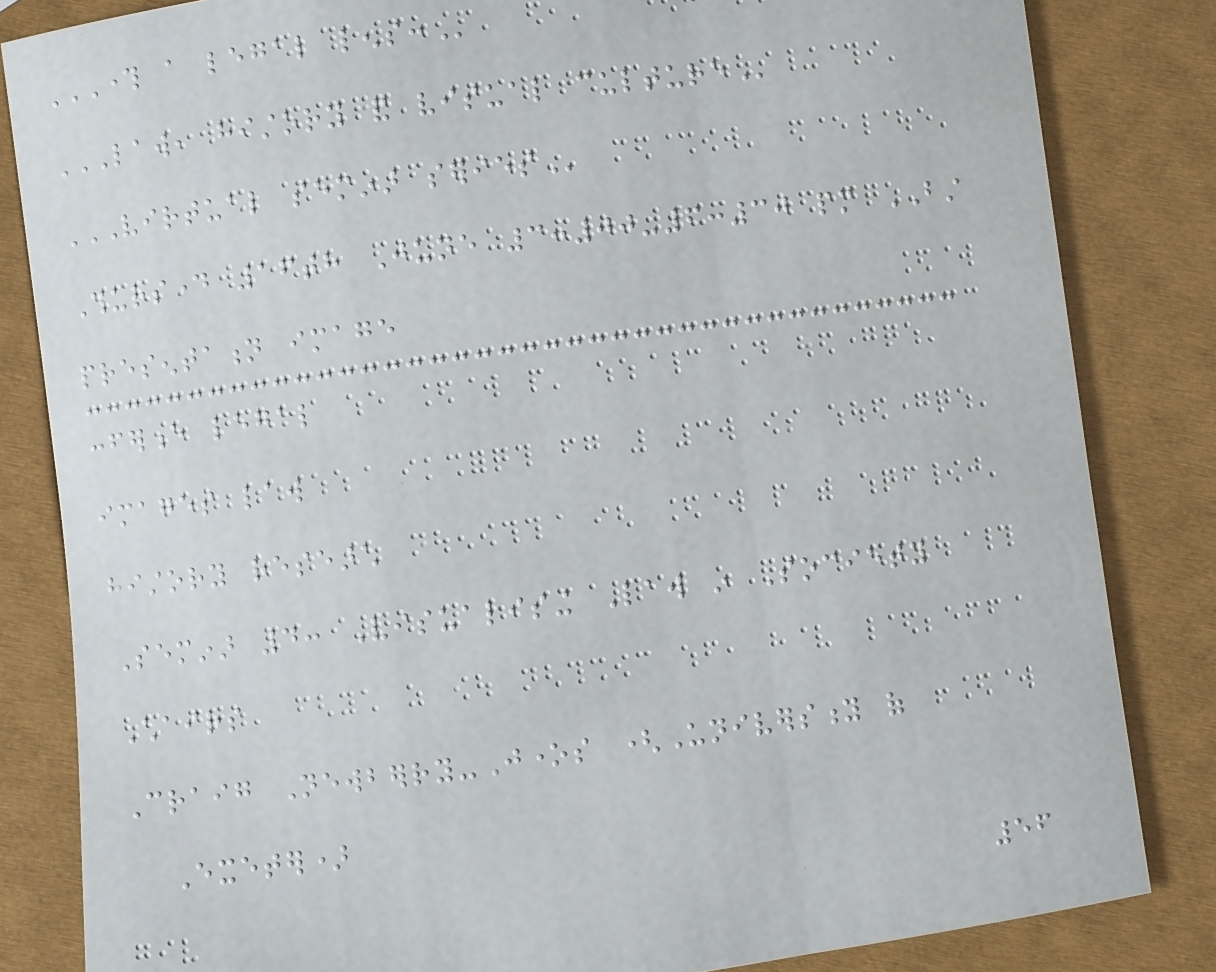THROUGH A LEGAL LENS:
LAW, HISTORY AND VISUAL CULTURE
VIRTUAL SEMINAR SERIES
Thursday 16th June 3:00-6:30 pm BST
presentation image
conference legal
images law
history research
Seminar 4: Visualising Law in Society
Chairs
Craig Newberry-Jones (University of
Exeter)
56
